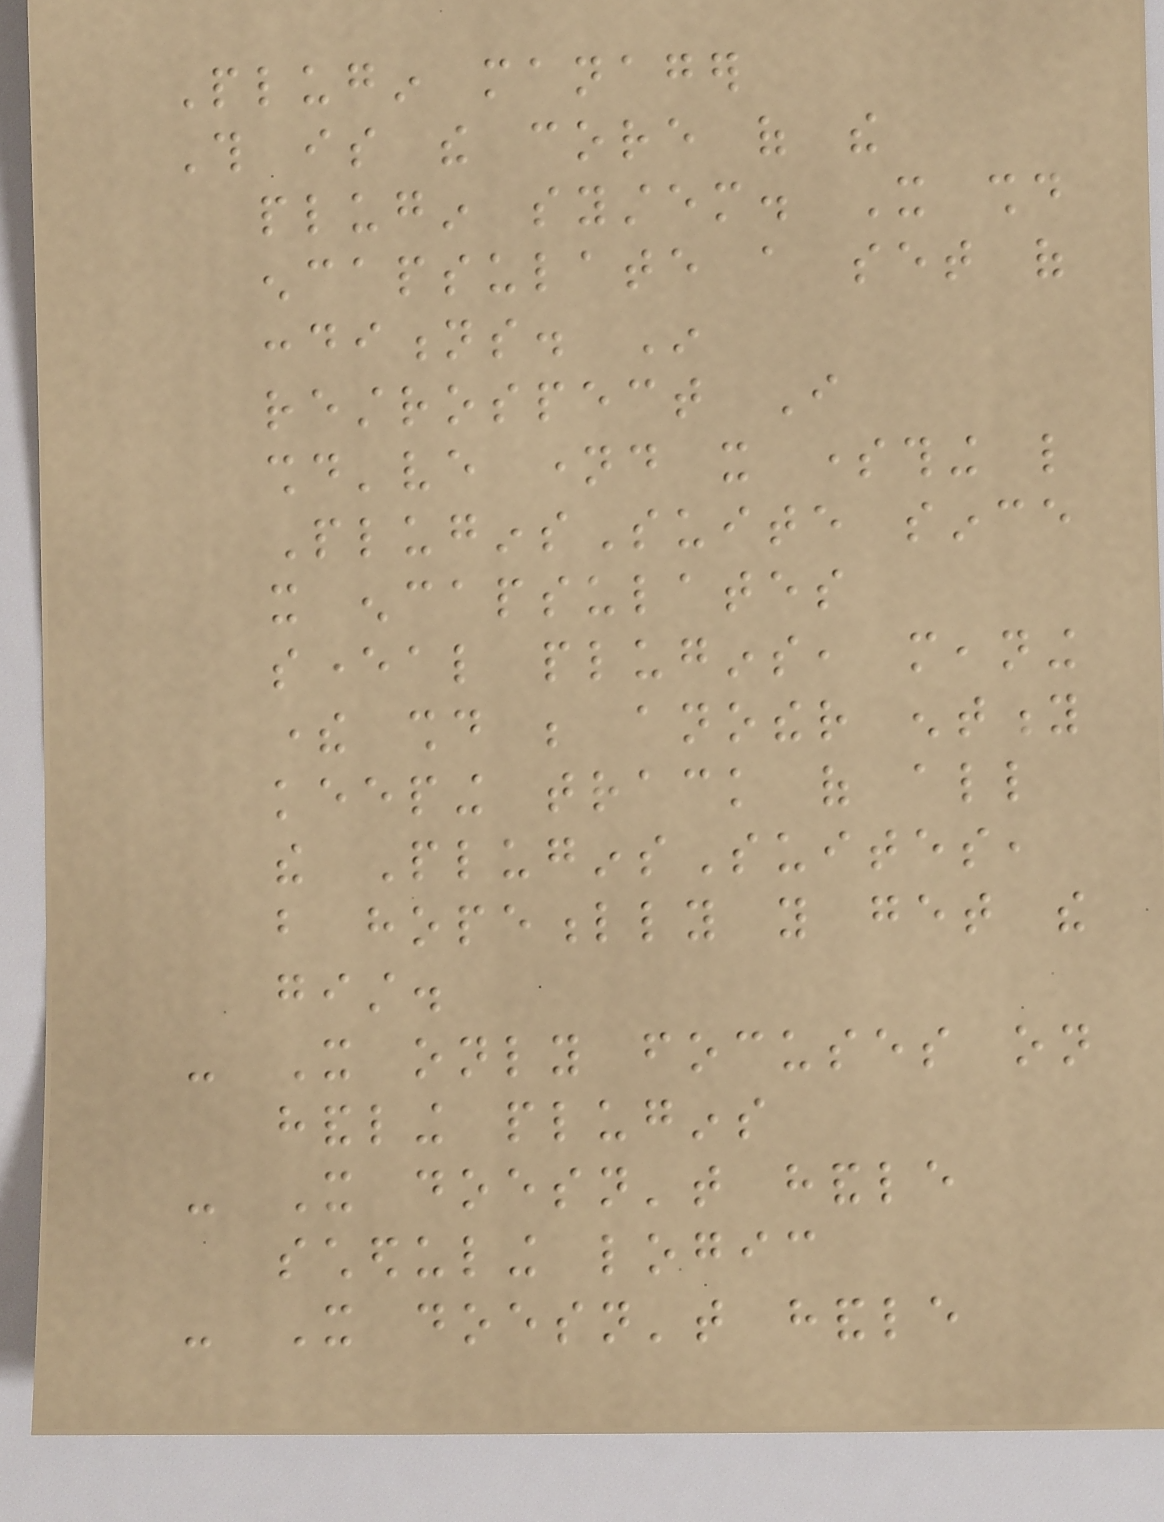Plugin manager
This is the core of the
plugin system. It should
encapsulate a set of
conditions. In
restrospect I
should've named it something like
PluginsSuite since
it encapsulates
several plugins, meaning
there should be another entity
keeping track of all
the PluginsSuites,
but hopefully you get the
gist.
- It only focuses on
handling plugins
- It doesn't handle
scheduling logic
- It doesn't handle
